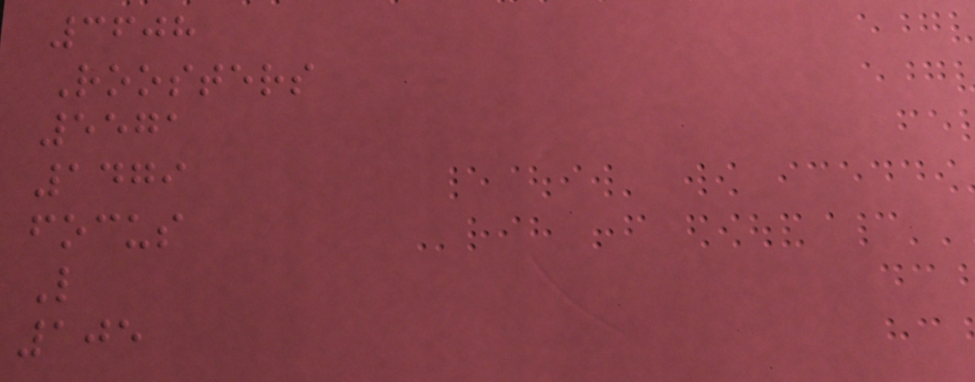3608
Roosters
5571
1479
focus
L
105
